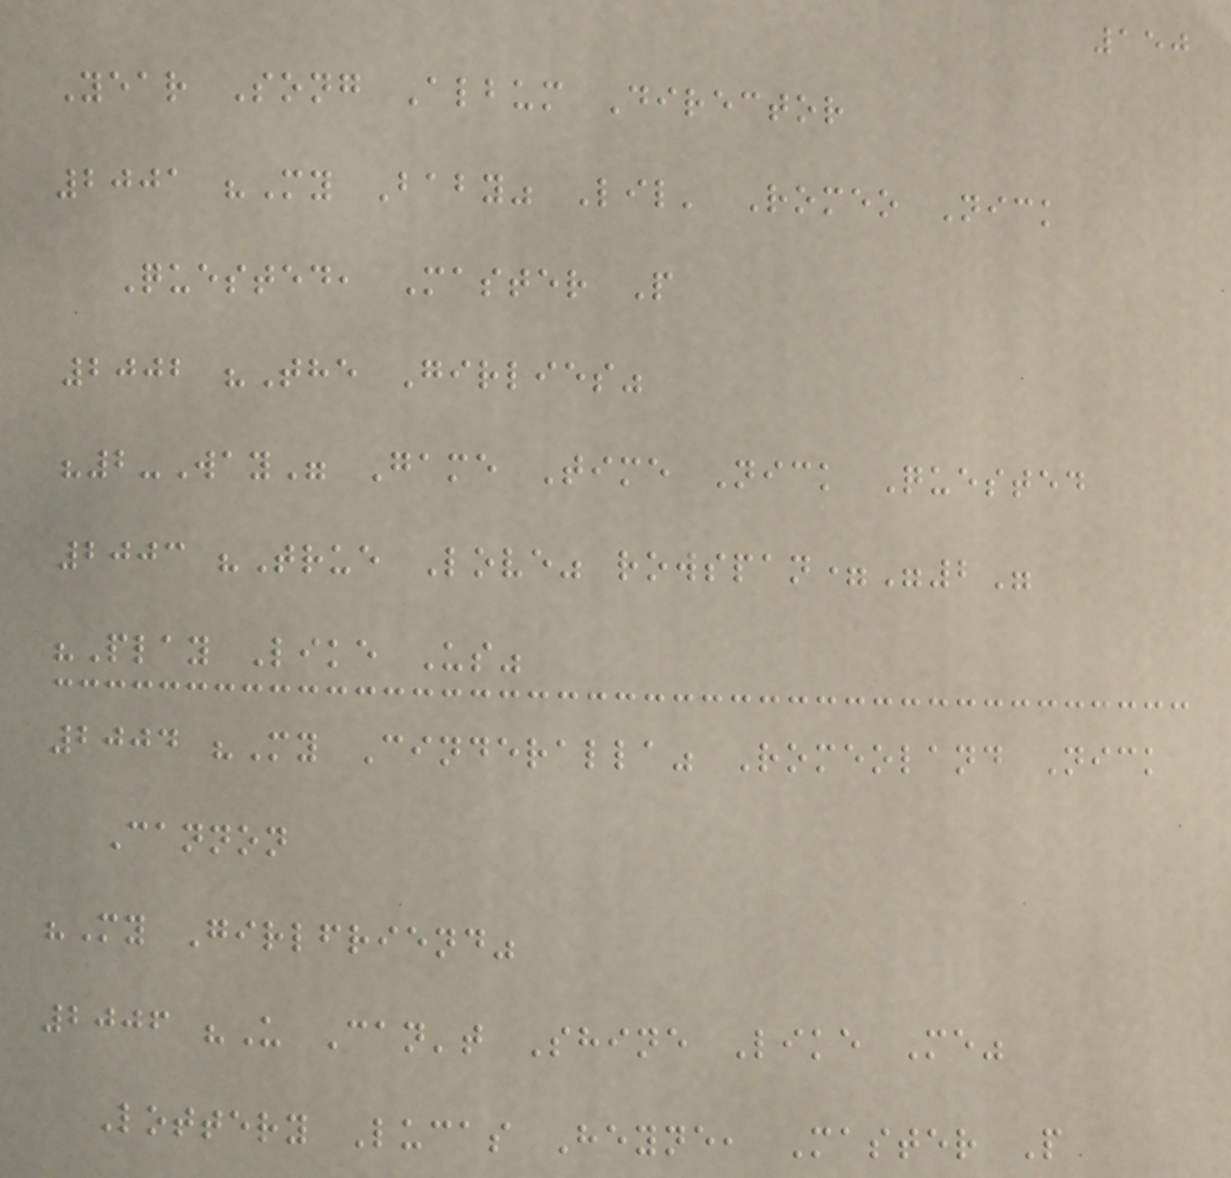150
Year Song Album Director
2001 "My Baby" Lil' Romeo Nick
Quested, Master P
2002 "The Girlies"
"2-Way" Game Time Nick Quested
2003 "True Love" rowspan="2"
"Play Like Us"
2004 "My Cinderalla" Romeoland Nick
Cannon
"My Girlfriend"
2006 "U Can't Shine Like Me"
Lottery Lucas Heyne, Master P
